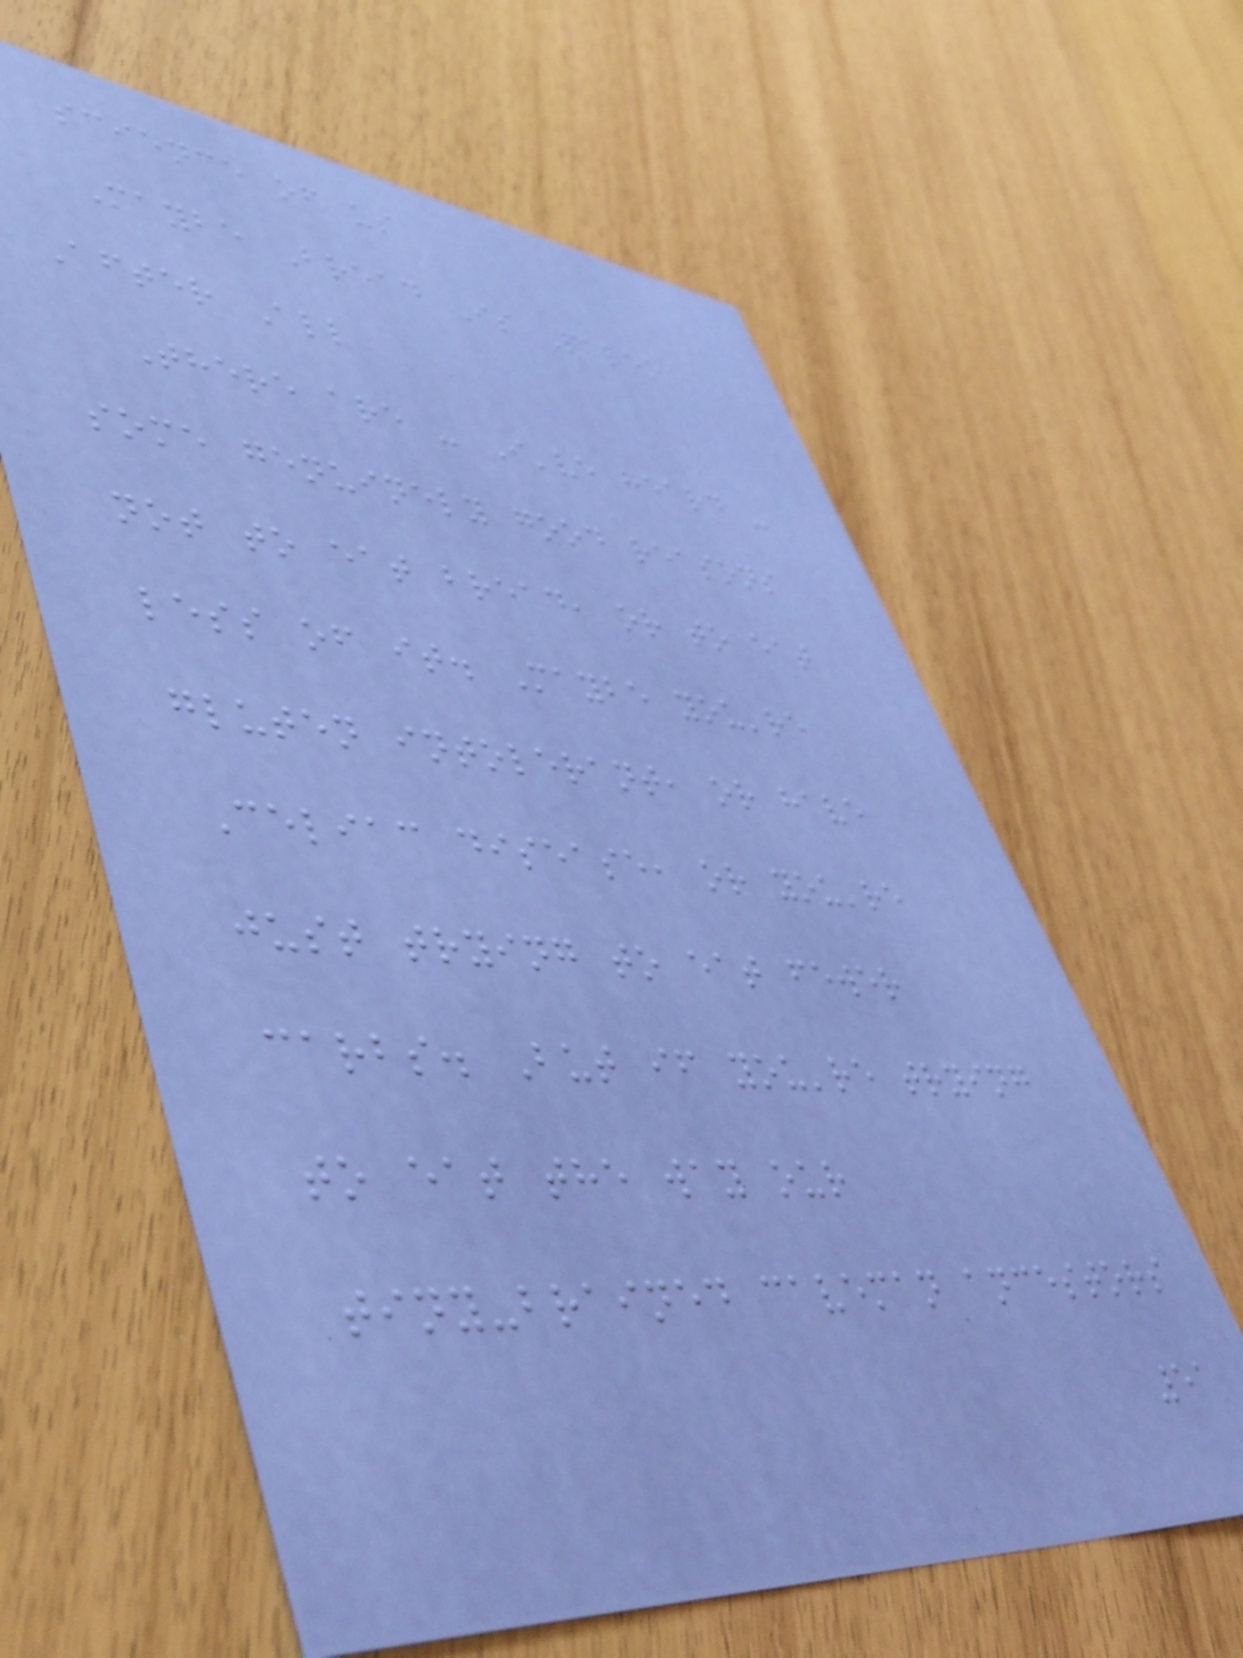science of us
Maybe Bread Is Paleo
After All
There are - I've heard -
some genuinely good reasons
not to eat bread, or to eat
less of it. Maybe you're
gluten intolerant, or have
Celiac disease, or you're
just trying to eat fewer
carbs. But if you're trying
to eat the way our
tiny-brained caveman ancestors
51
